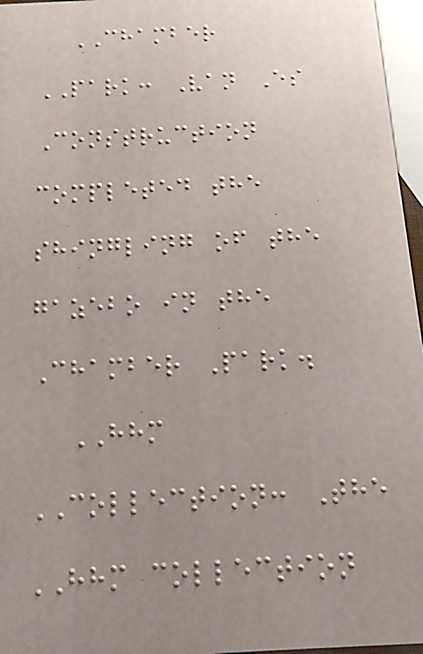CHAMBER
PARK: Van Es
Construction
completed the
shingling of the
gazebo in the
Chamber Park.
HHM
COLLECTION: The
HHM collection
